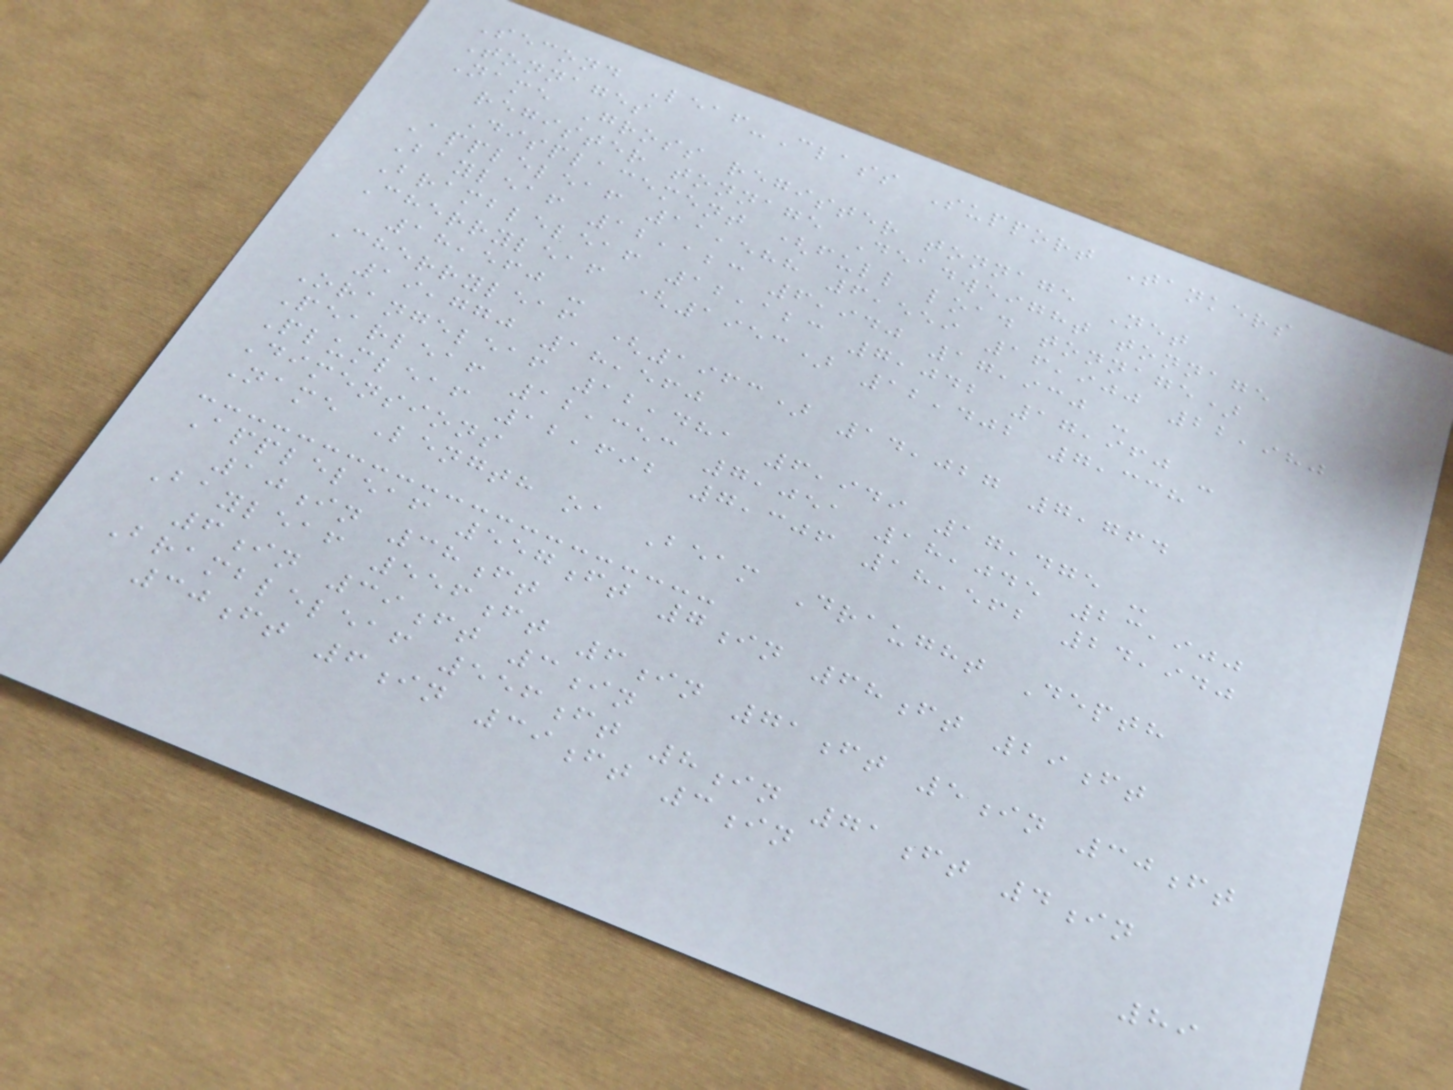Second Leaf-Class Support Tankers
Tonnages
Name Gross register tonnage Net
register tonnage Deadweight tonnage
Displacement (full load tonnage)
Appleleaf 11,588 6,559 16,900 22,980
Bayleaf 12,123 6,940 17,930 -
Brambleleaf 12,123 7,042 17,960 -
Cherryleaf (1953) 12,402 7,338
18,560 -
Cherryleaf (1963) 14,027 7,764
19,770 18,560
Orangeleaf 12,481 6,949 17,475 -
Pearleaf 12,353 7,051 18,045 23,900
Plumleaf 12,692 7,306 18,562 24,940
Dimensions
Name Length oa Beam Draught Depth
Appleleaf 557ft 7in 68ft 29ft
10in 38ft
Bayleaf 556ft 6in 71ft 5in 30ft
6in 39ft 3in
Brambleleaf 556ft 8in 71ft 4in
30ft 6in 39ft 3in
89
